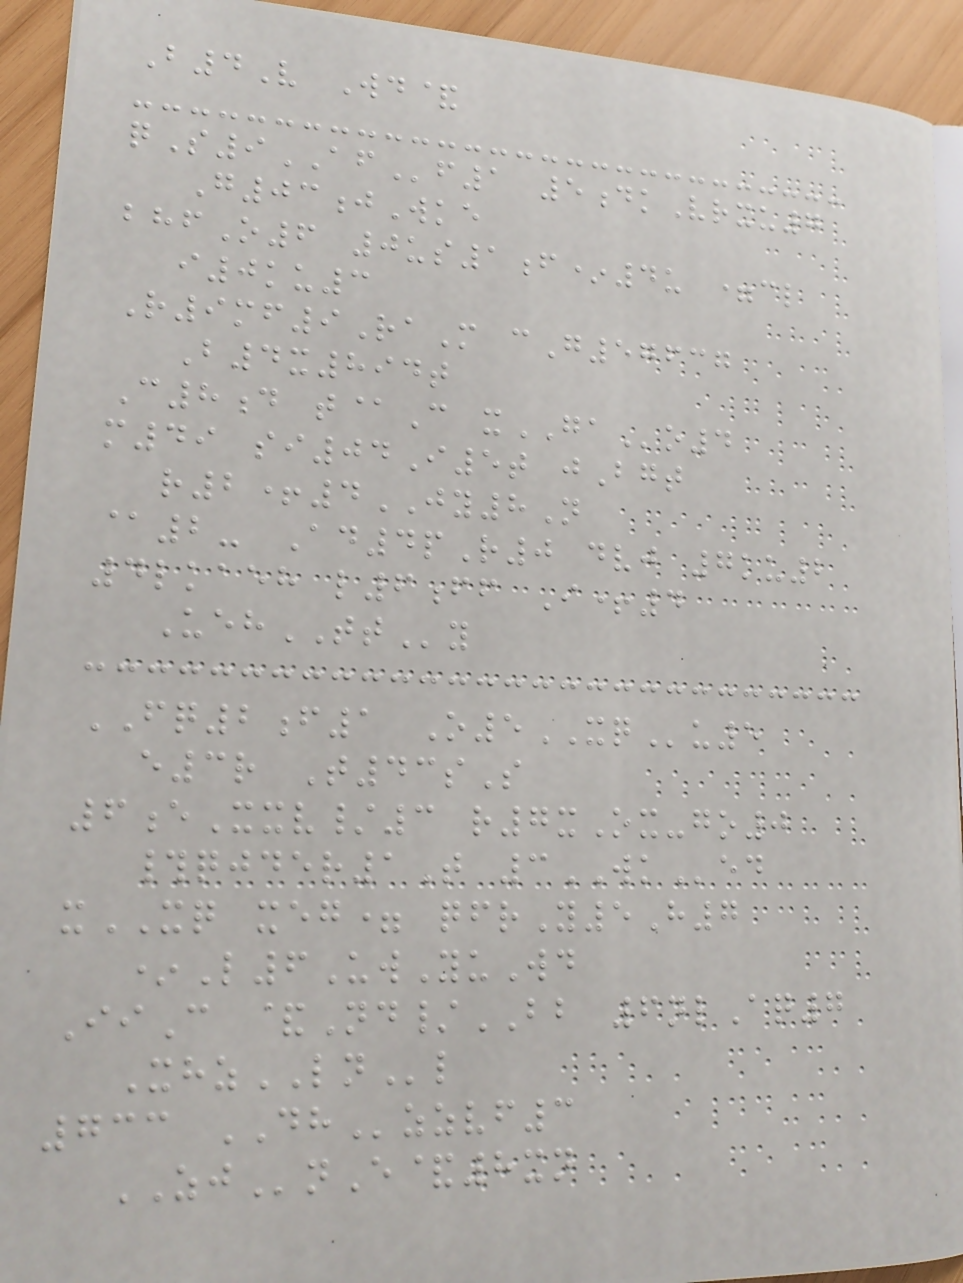B4V Wd&
qS9AFf1 5dkVrxu7
G03jWke
bhfO6 0us1f*4u =cl
i0ku3
R9mf9RaM cG57637
B4x894t
C8d t@C xGAo4
m49 si04I5t jBgt
r2+4JY8N
@2- Ad4pR0 dvj 7ku2
4lkaeh l6ff I+4
UehTTy
FQ2f1 O5XQu5
e3r T43sS
6eXxv/3 r7xOx-go0
#qjder1T 3WKed
xXQ xeg= qfrY5H7
*L6UwYuWd
IiC &Nd/BB 6nlAq7
XhzLNl
733 DHzzvf3
ZJnE&8xn
